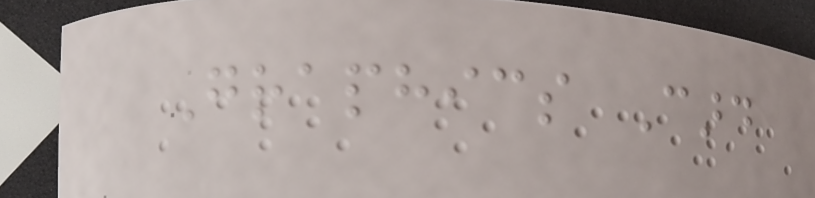Graphics Card
